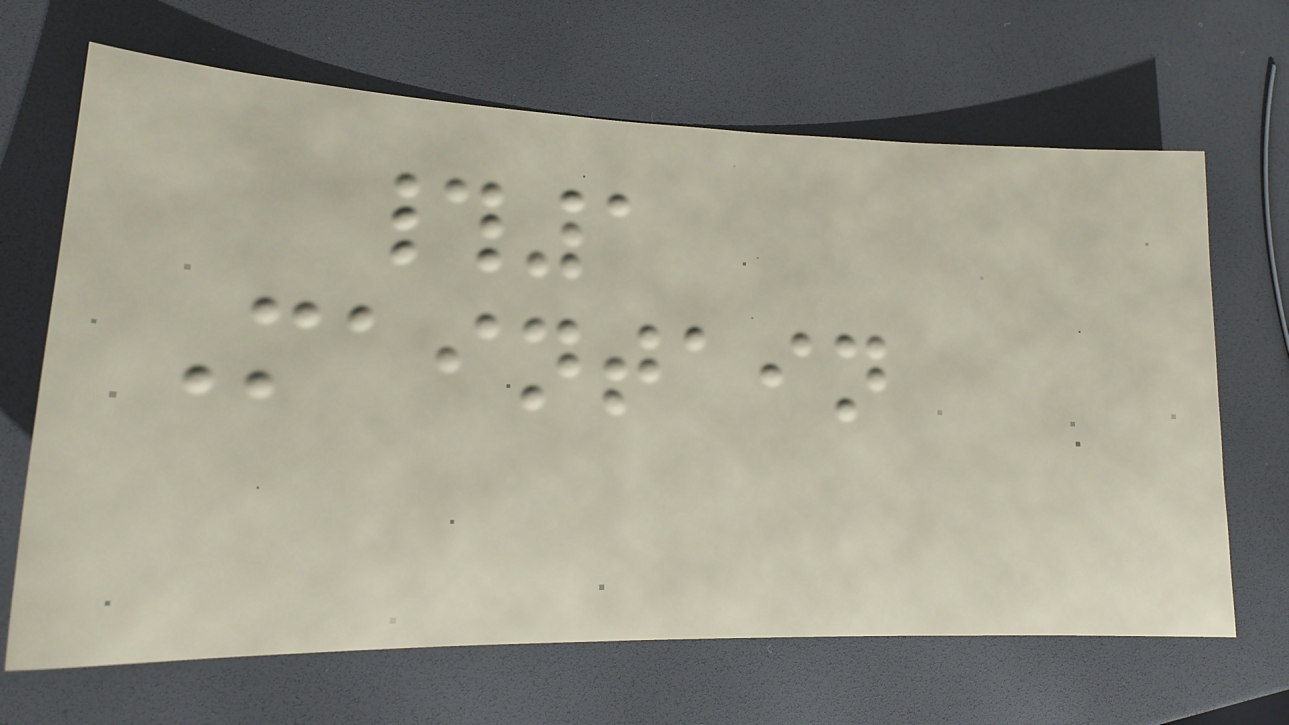#1
Maintain
